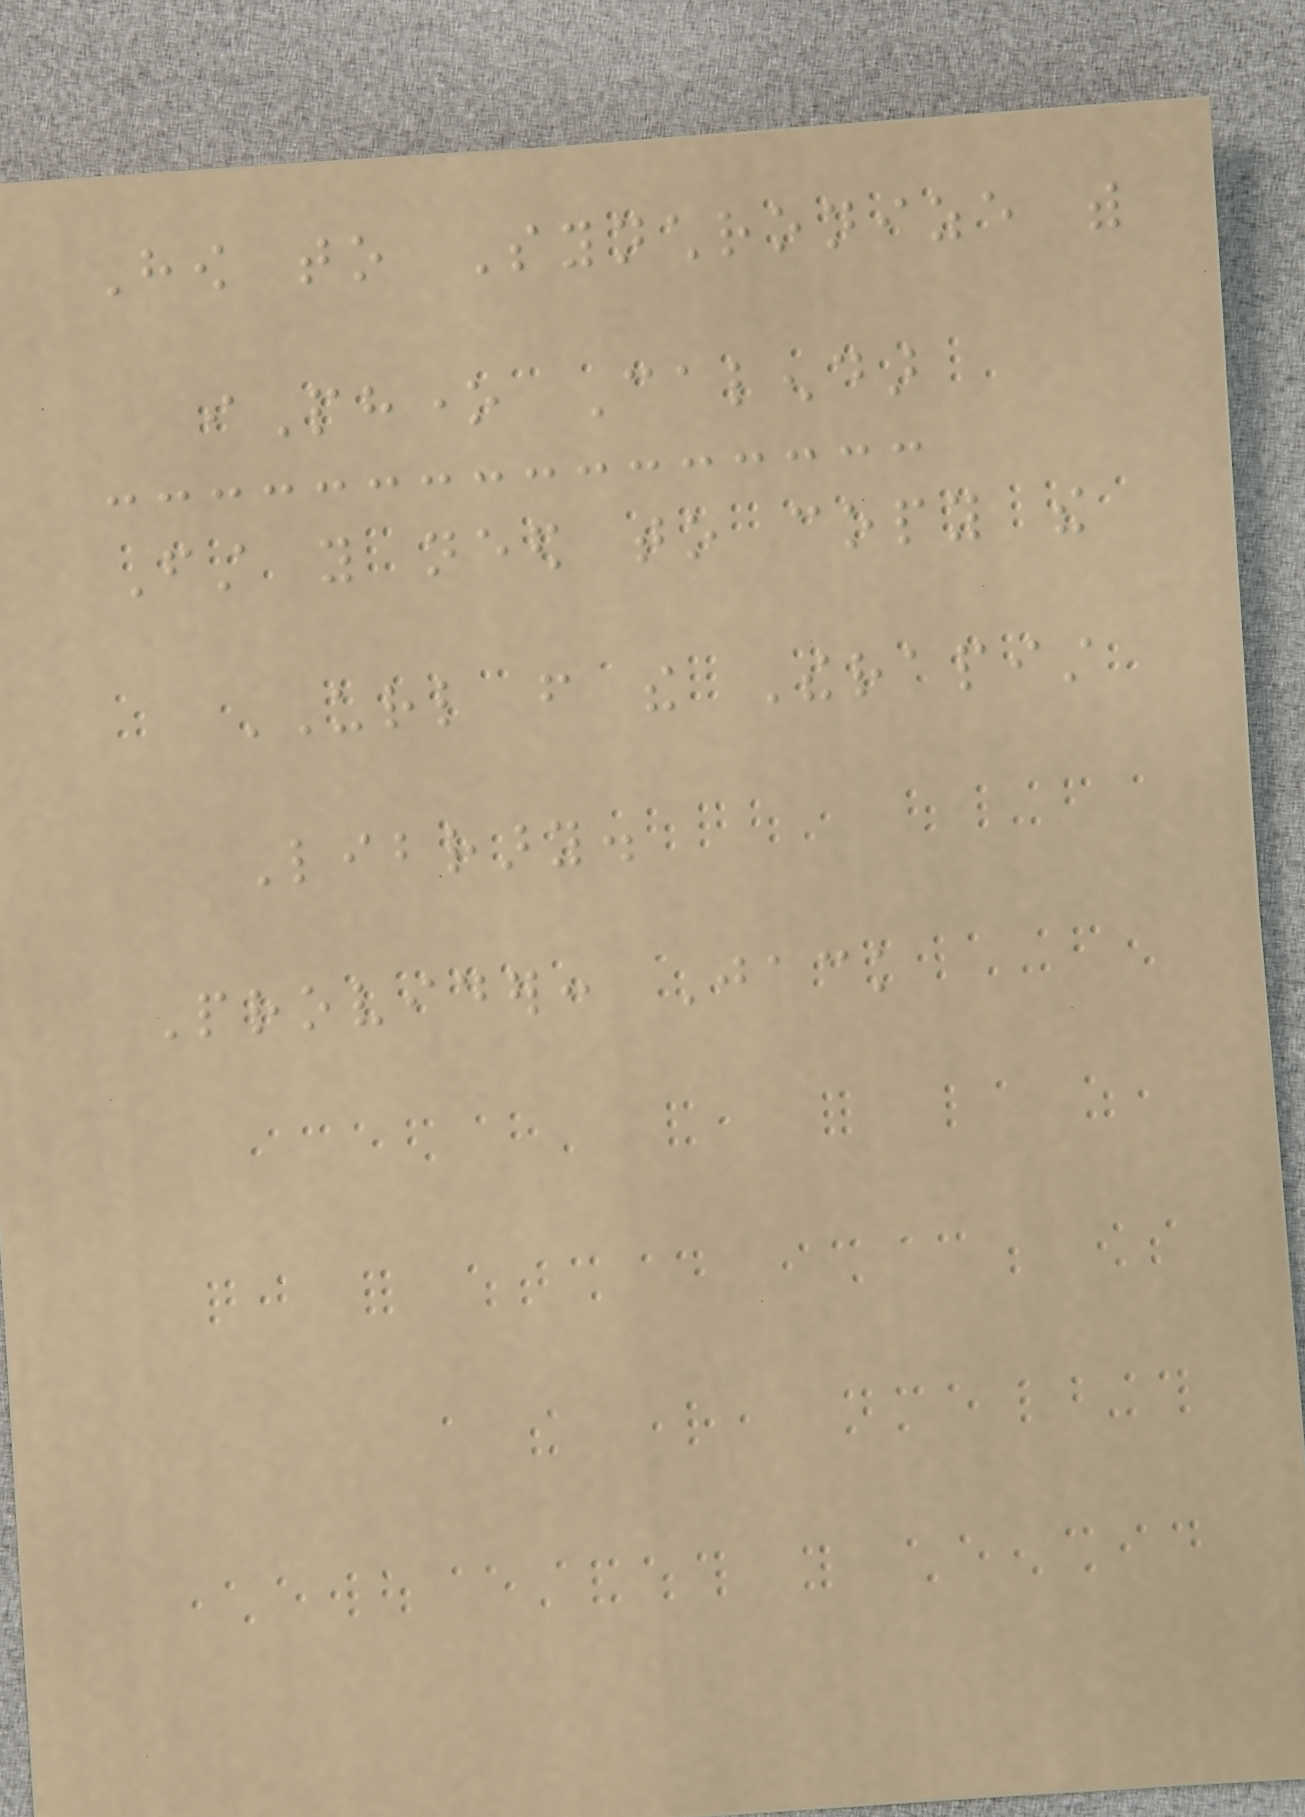How to Synchronize with
iPhone Calendar
First you need to copy the
URL from the Therapist
Library.
Provider: Jack
